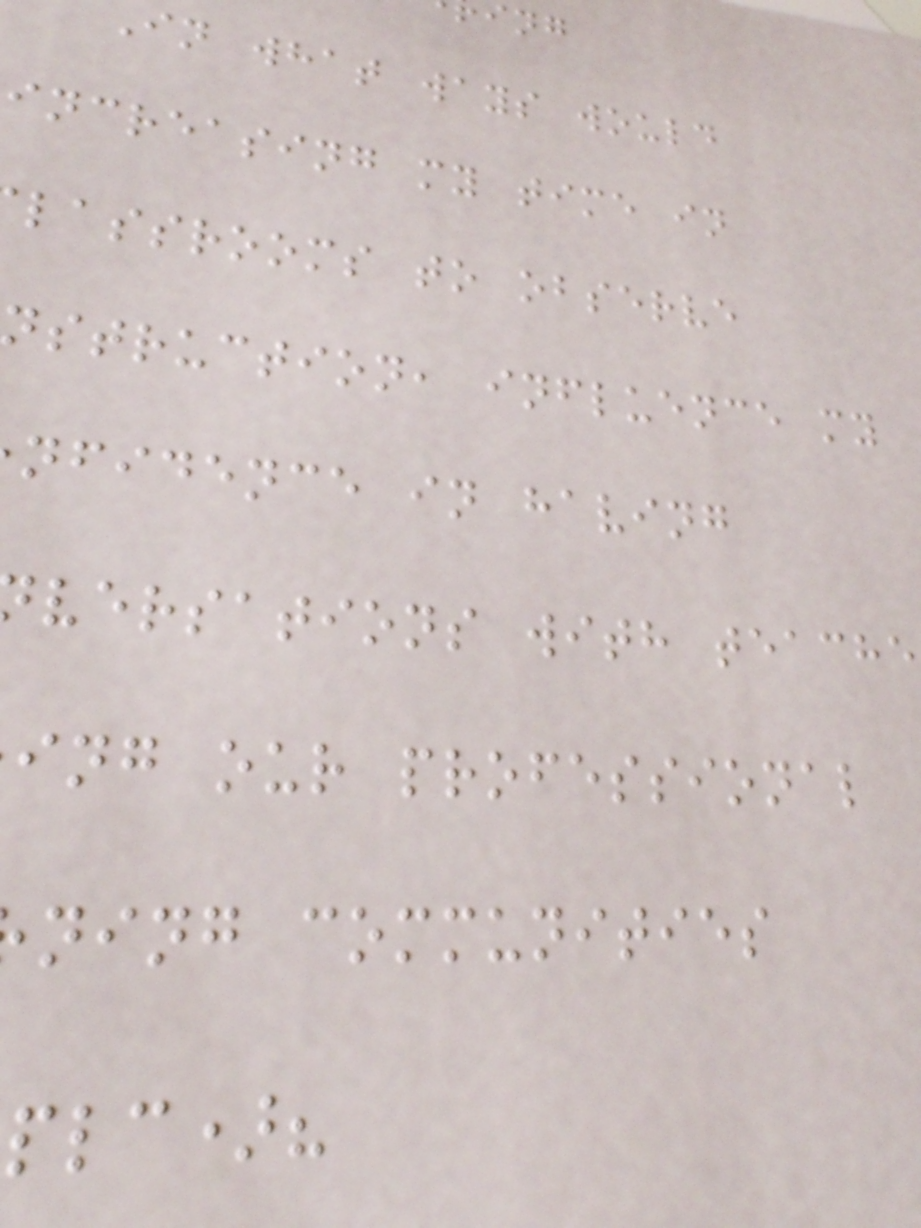in what ways would
increasing my time in
lassrooms to observe
nstruction, influence my
nfidence in having
versations with teache
ing our professional
ning communities
plc)?
